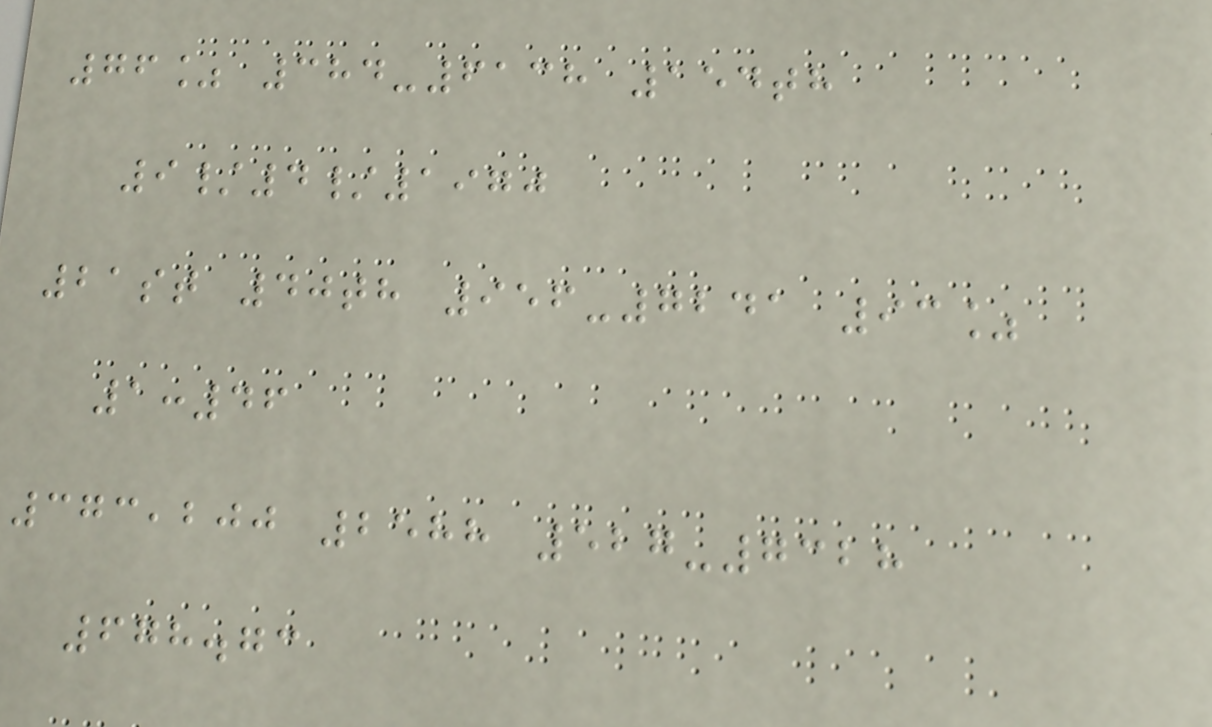76% 384-6138 154th
9/4/1970
21st 40th 956-7241 93%
1:46
373,200 2588 527-7328
678.73
